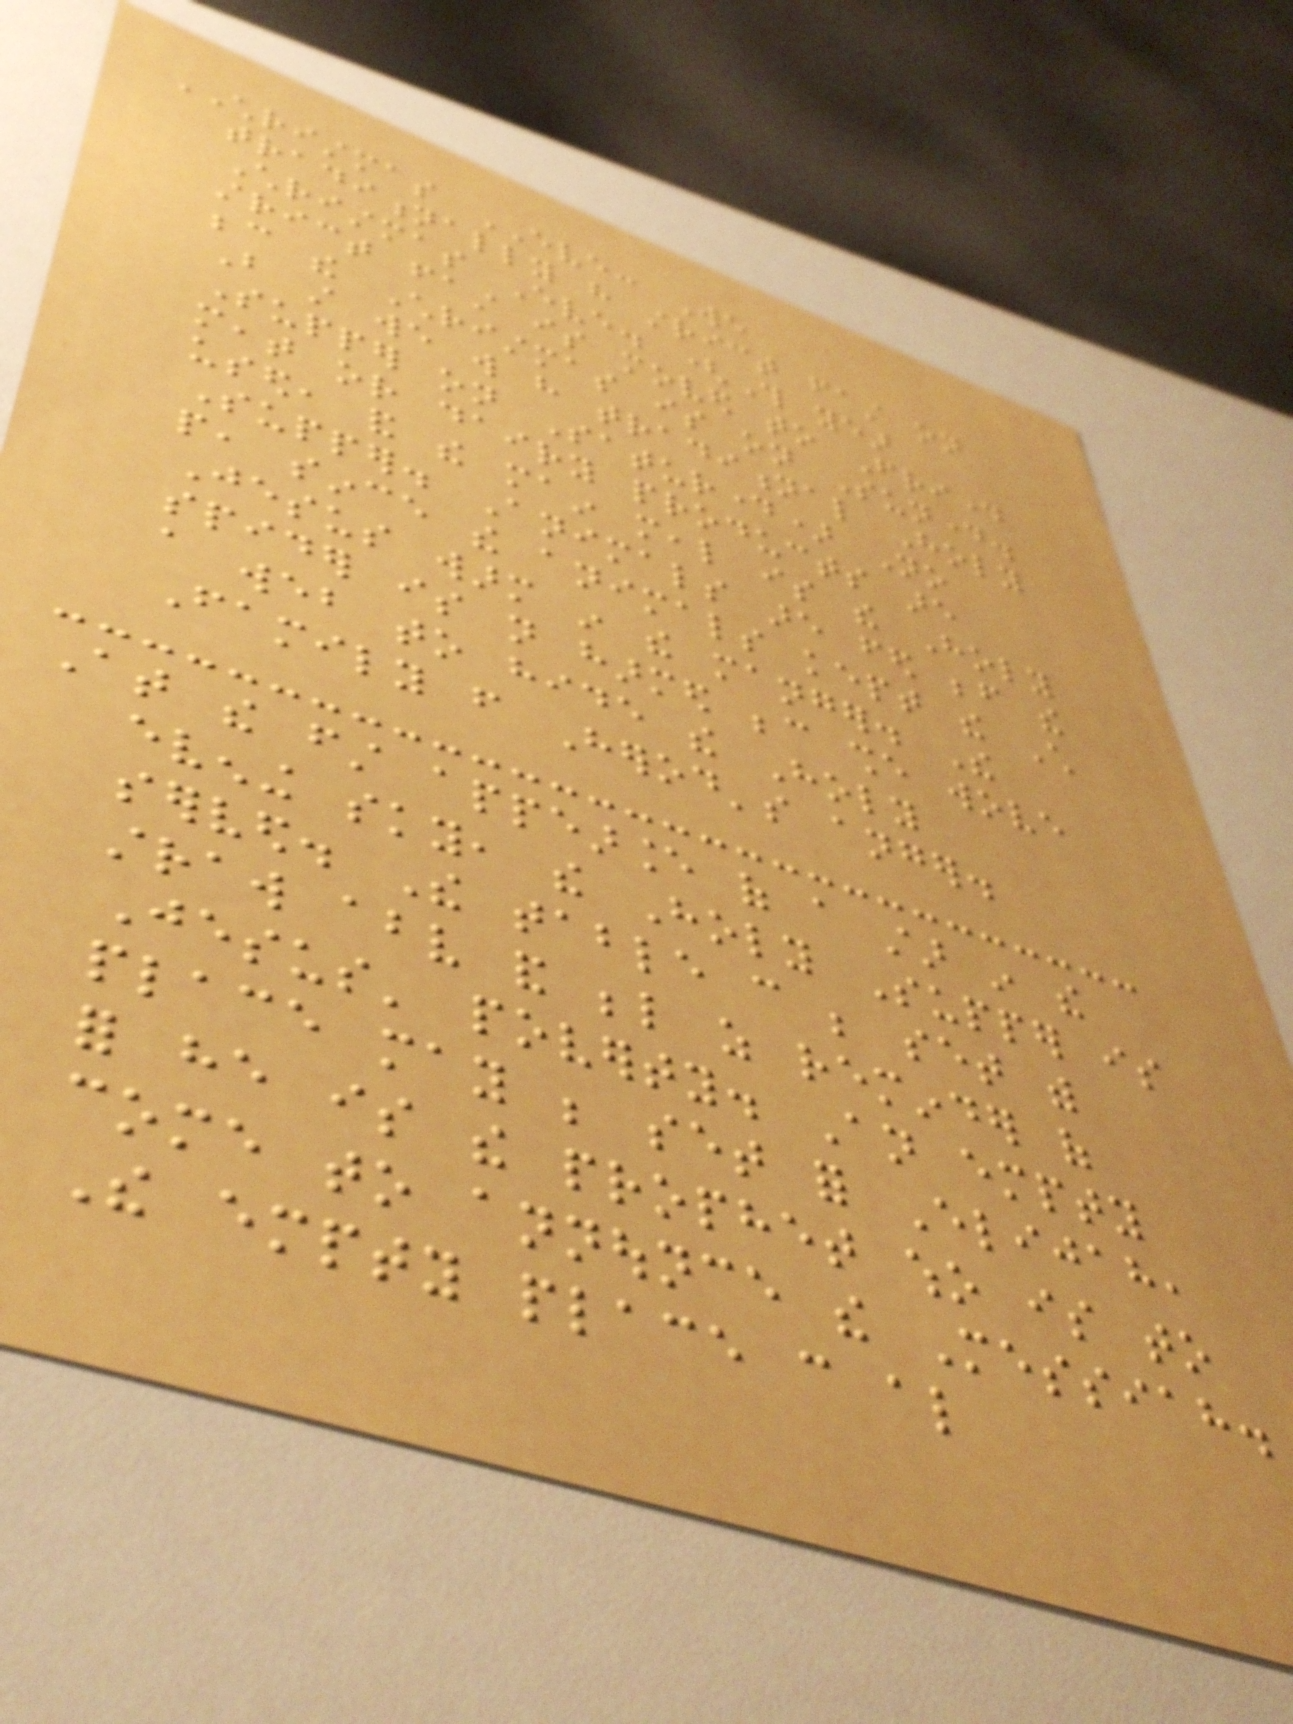CHRISTMAS EVE: We
traditionally have strict fast on
Christmas Eve. (This year
strict fast is moved to Friday
because the Christmas is on Sunday.
But still we will have traditional Holy
Supper on Saturday) No
meat or dairy products are
used, and the main meal is the Holy
Supper. Animals are fed before the
people, since the animals kept the Child
Jesus warm in the manger. The
spider is not harmed because she wove
a web to hide the Holy
Family from Herod's anger.
At the first appearance of a star in the
evening sky, the Holy Supper is
served. The table can be set with
straw above and below as reminder of
Jesus' poverty. An empty
place may be set for Elijah,
for he is the prophet who is to
come to announce the Messiah.
The empty place can also
